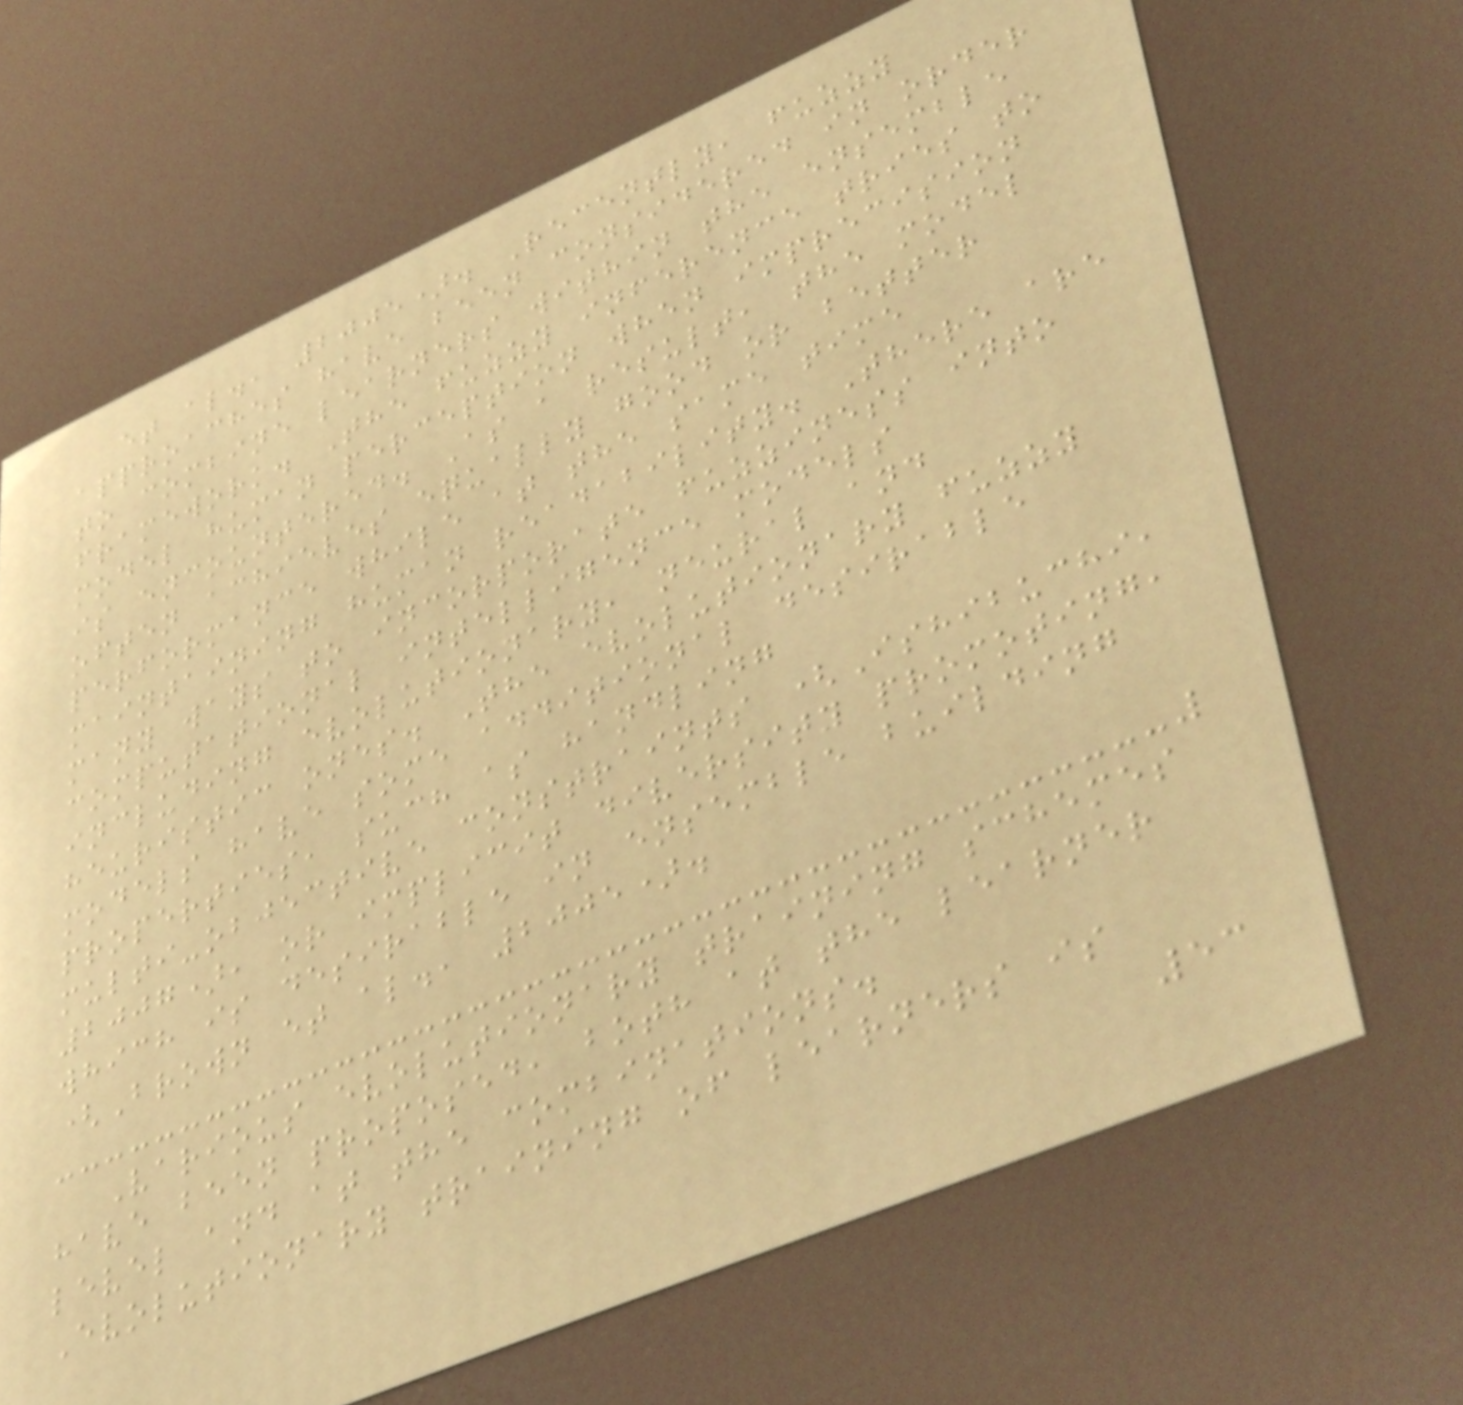et al., 2005). Recently, fuzzy
approaches have been considered in order
to combine learners within the ensemble
framework. The fuzzy inference tries to
model human perception when imprecision
is encountered. As a result, the model
often achieves equally good or better
performance while at the same time
maintaining human readability. There are
many ways to incorporate fuzziness into
computational intelligence models
including evolutionary, neural and
heuristic ones. The evolutionary fuzzy
models have some additional desirable
properties, such as handling
multi-objective constraints (Ishibuchi,
2007), or implicit diversity promoting,
which is desirable in ensemble building
(Brown et al., 2005).
Various evolutionary training schemes
have been proposed, both at the learner
level and at the combinations.
Evolutionary training of learners is
53
